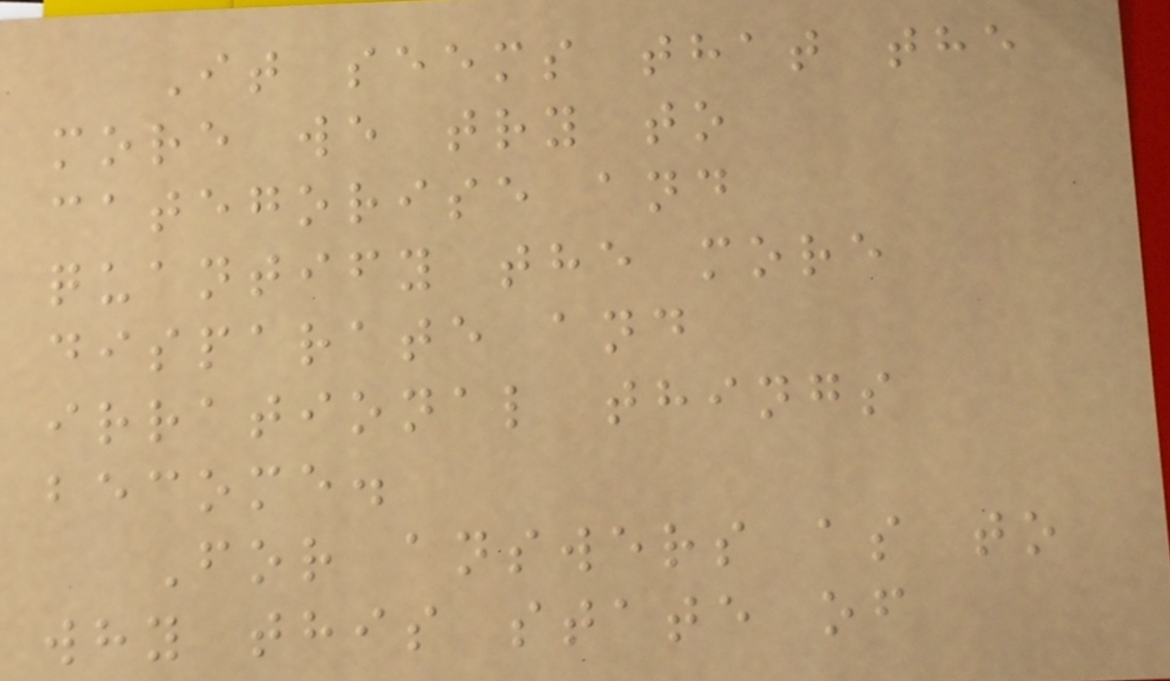It seems that the
more we try to
categorise and
quantify the more
disparate and
irrational things
become.
For answers as to
why this state of
